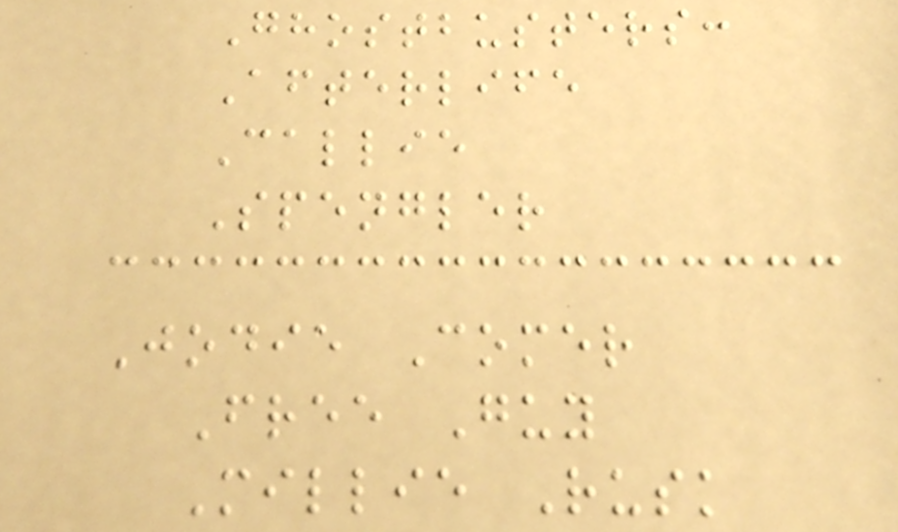Ghostbusters:
Afterlife
Callie
Spengler
Jodie Comer
Free Guy
Millie Rusk
